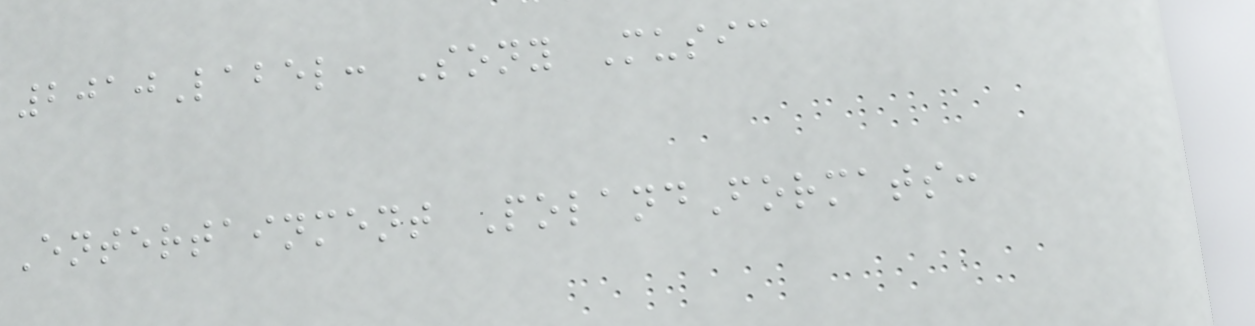2010Label: Sony Music
Entertainment PolandFormats:
